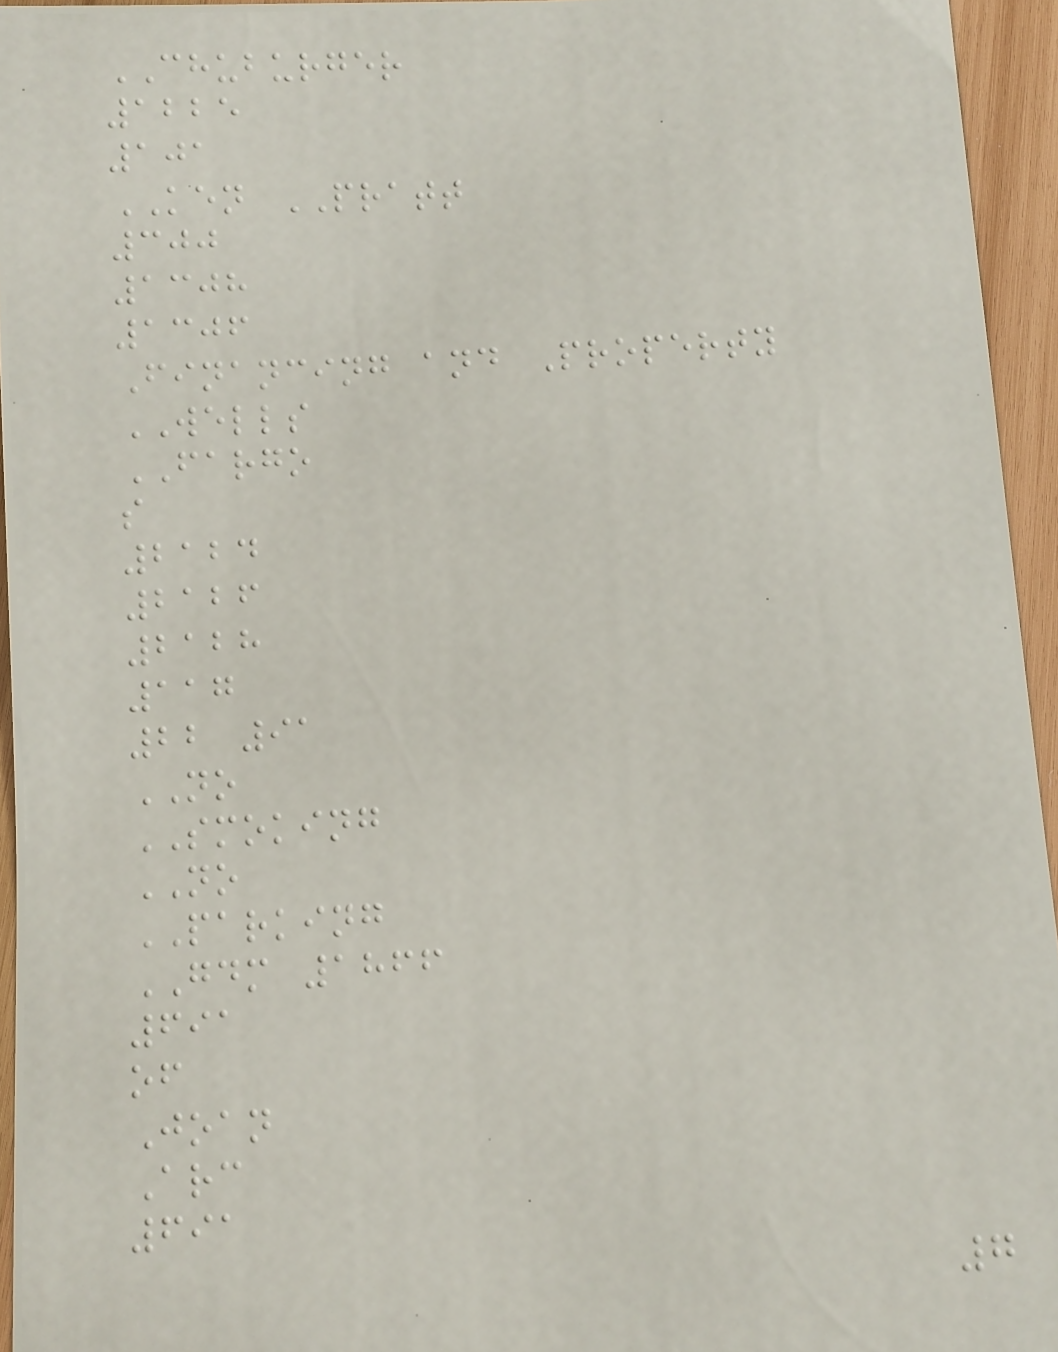CHUBURGER
1225
101
KEN PRATT
300
1308
1306
Financing and Property
WELLS
FARGO
s
2124
2126
2128
117
22 91
NO
SMOKING
NO
PARKING
GDM 1866
691
of
Joan
Arc
691
7
